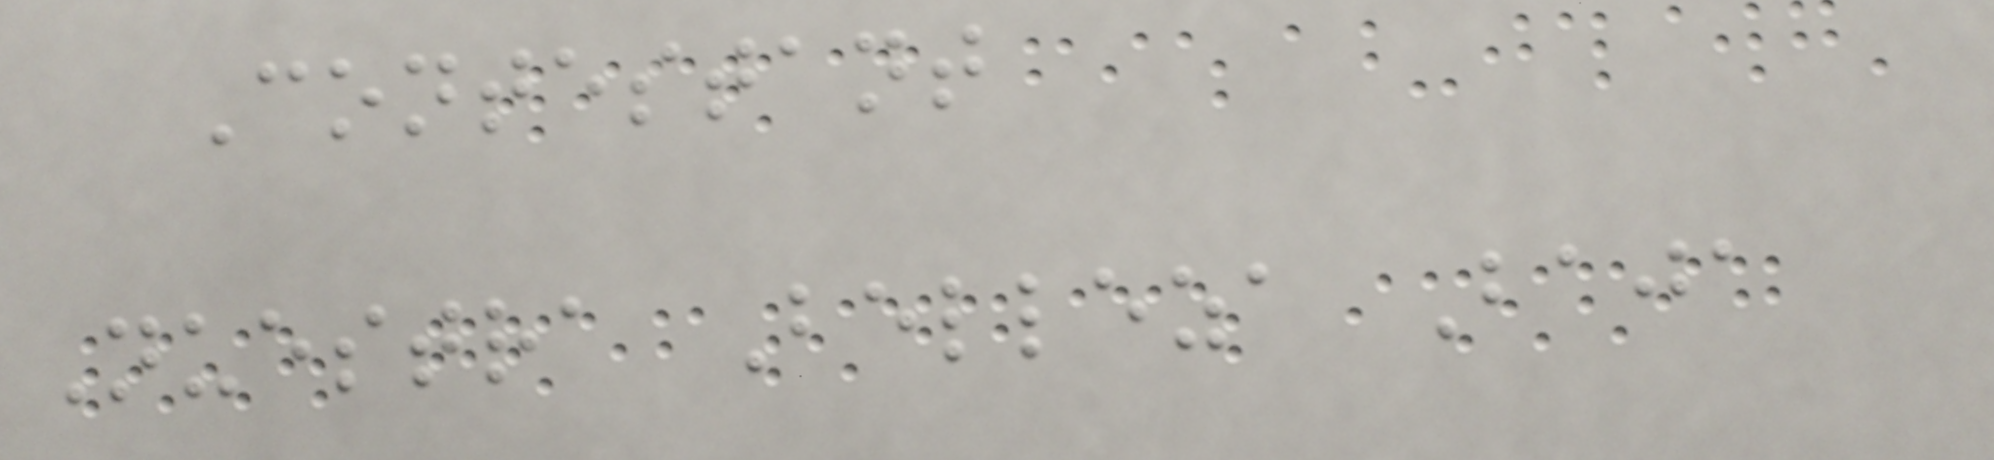Contestant
Nuestra Belleza Baja
